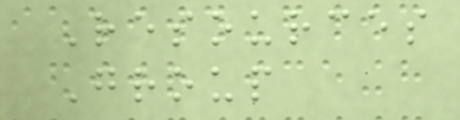Resources
Group
